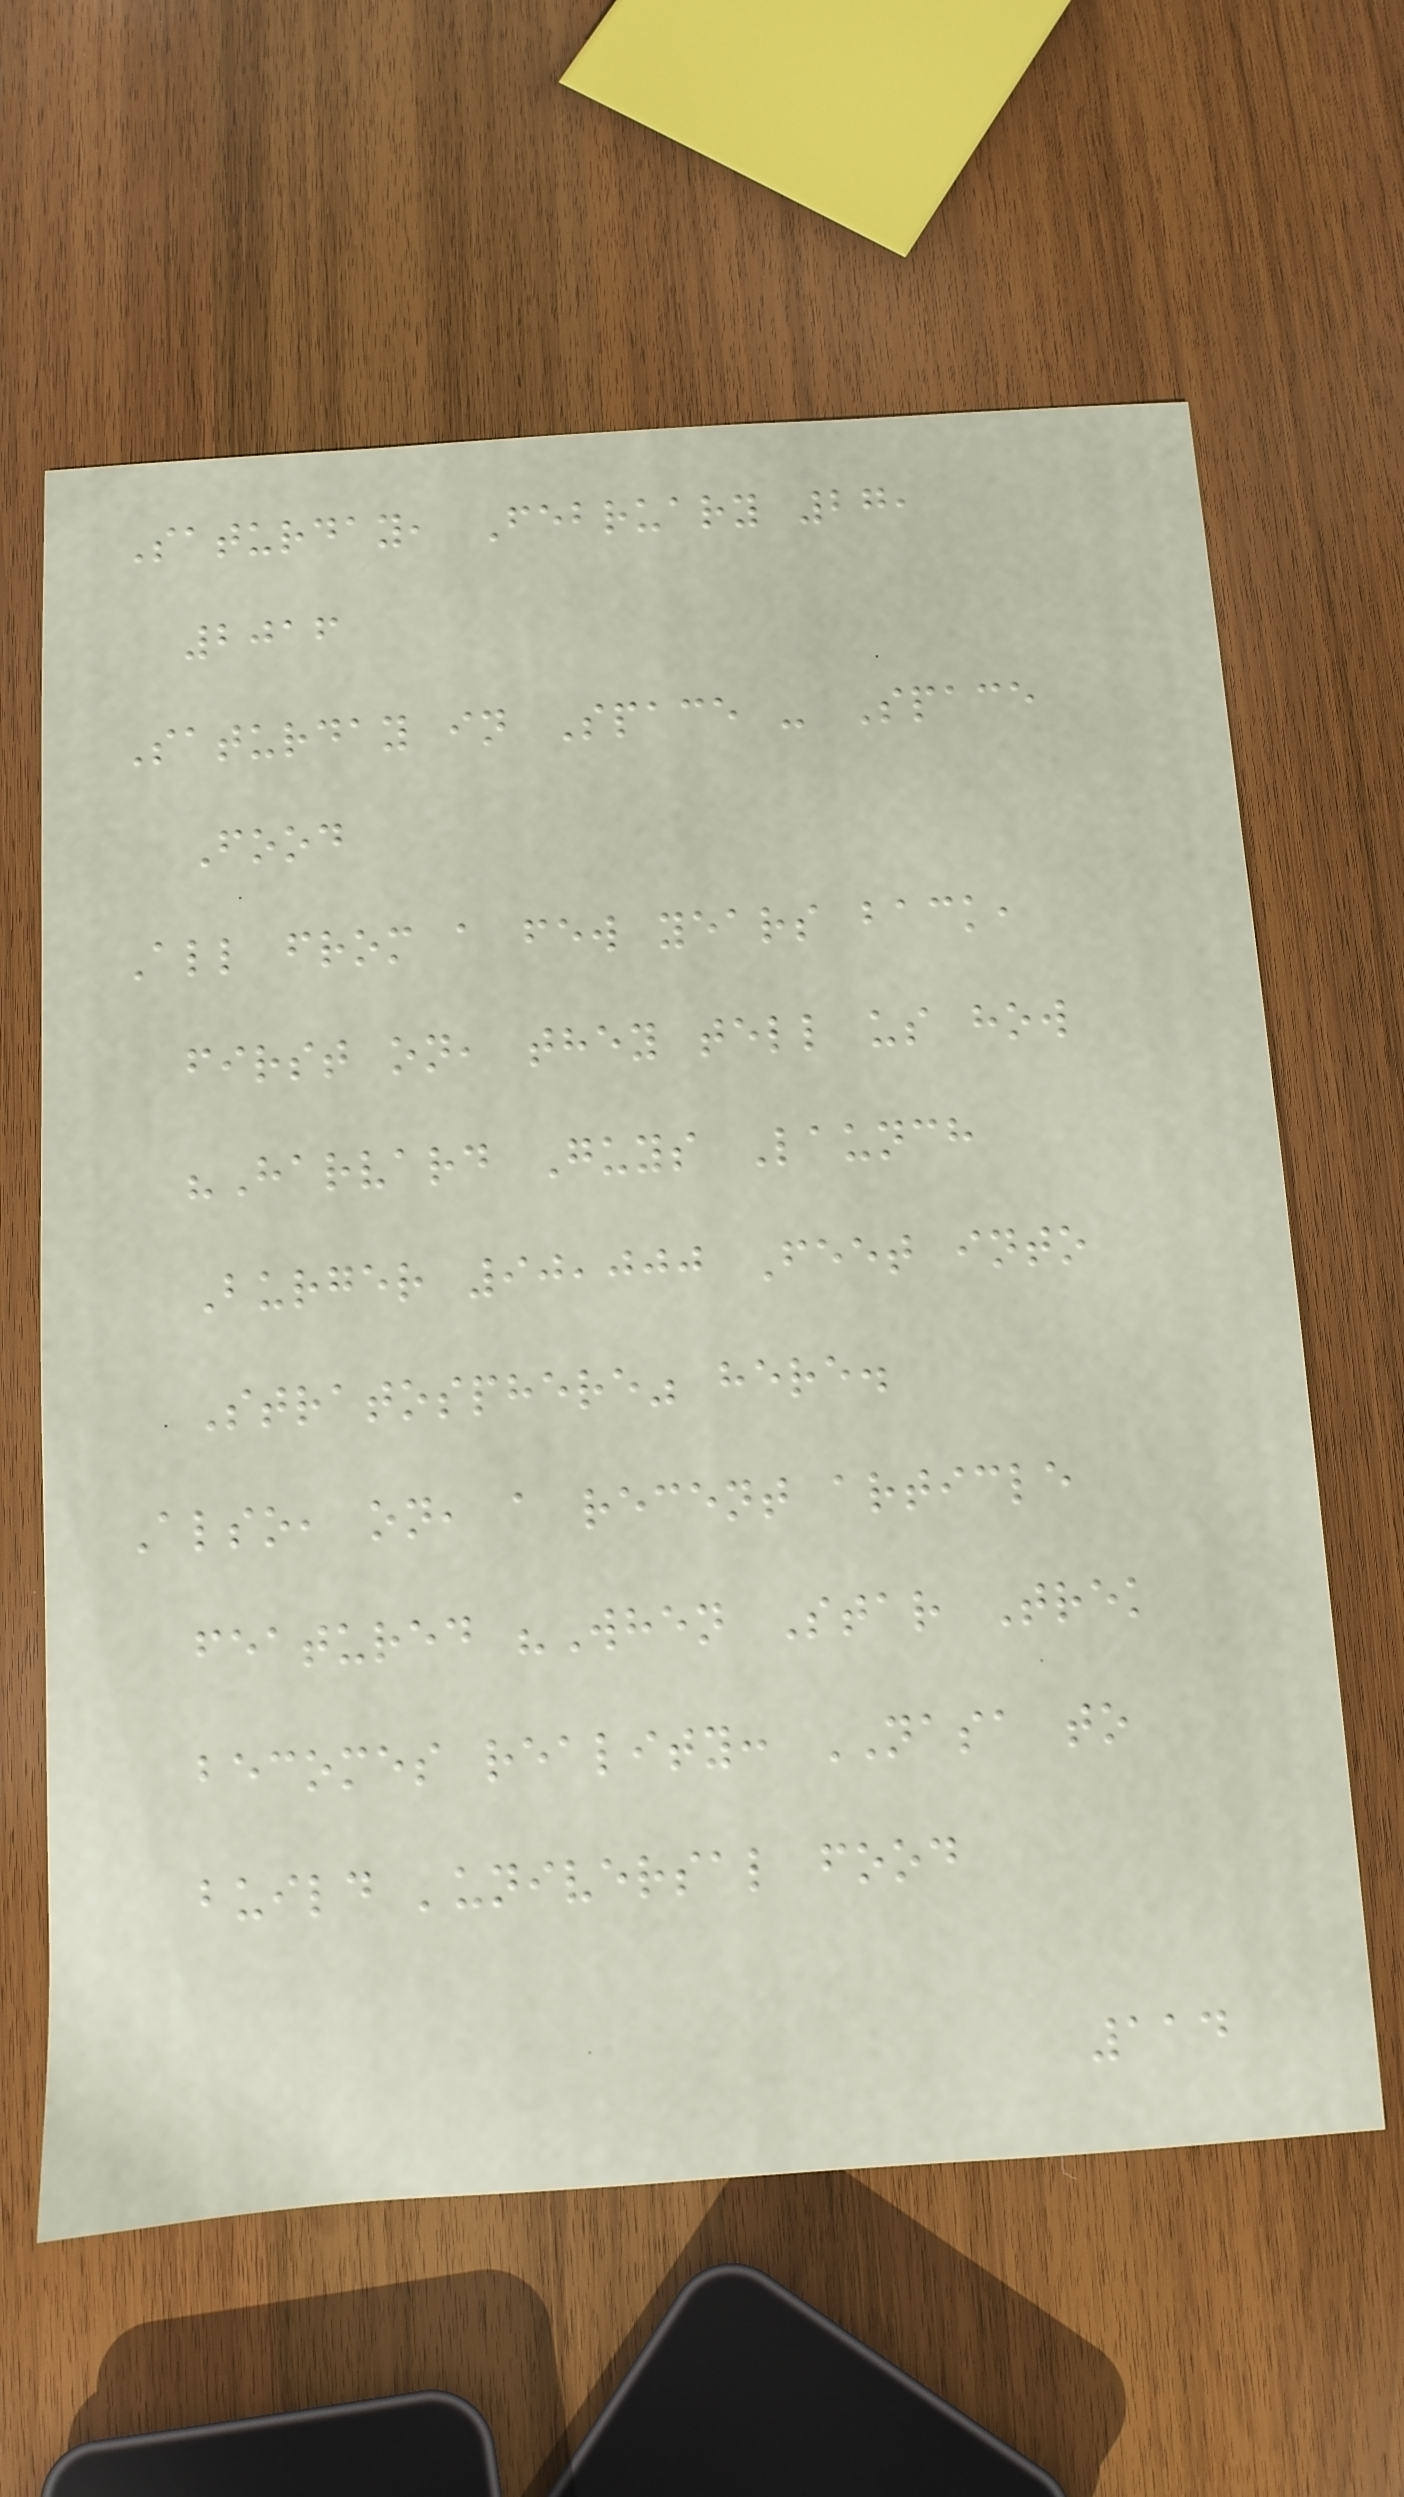Saturday, February 27,
2016
Saturday in Space - Space
Food
All from a few years back,
first on, they tell us how
"Harvard Guys Launch
Burger 90,000 Feet into
Stratosphere" here.
Also, on, a recent article
featured "When Star Trek
becomes reality: NASA to
build 'universal food
114
